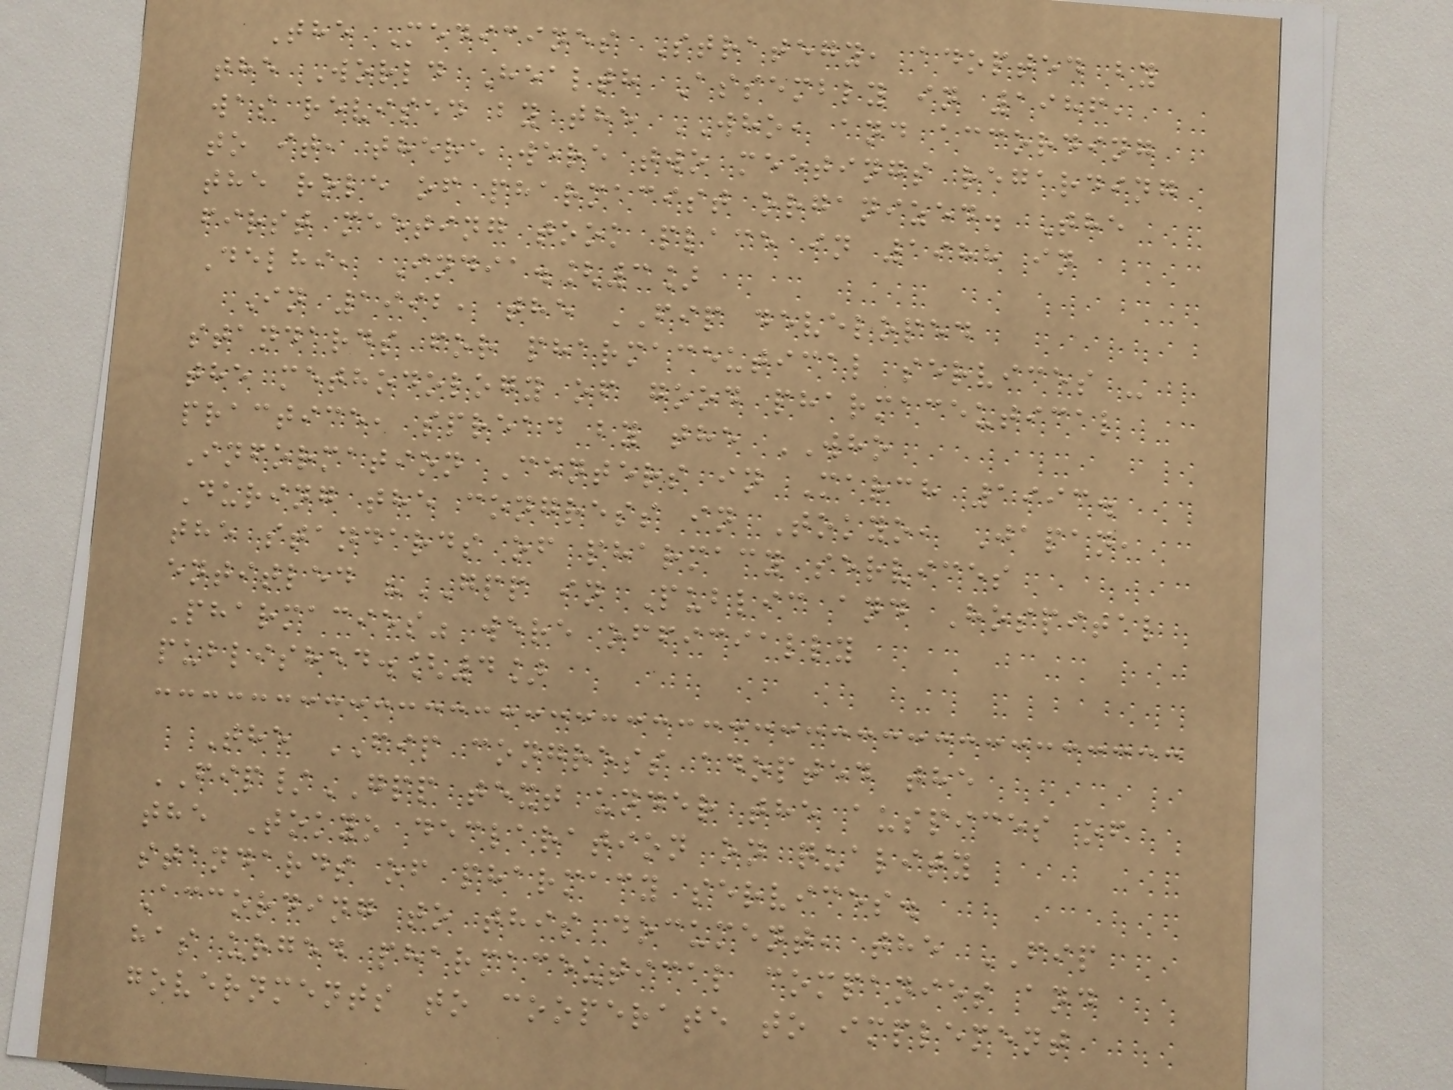The Medicines Strategy, adopted by
the World Health Assembly in 1986,
was revised by the WHO, and according
to it, there were two meetings regarding
the role of pharmacist organized. The
first meeting took place in 1988 in
Delhi, India.[3]
In 1992, the FIP developed
standards for pharmaceutical services -
the methodology of good pharmaceutical
practice, spread by the WHO
Information Centers in March 1993.
During the congress in Tokyo, Japan,
the standards of pharmacy services
entitled "GPP in Public and Hospital
Pharmacies" were officially
published.[4]
The FIP congress adopted the
FIP/GPP text under the auspices of
the Tokyo declaration on quality
standards of pharmacy services.
According to this document, the FIP
has urged pharmaceutical companies and
governments to cooperate to implement
